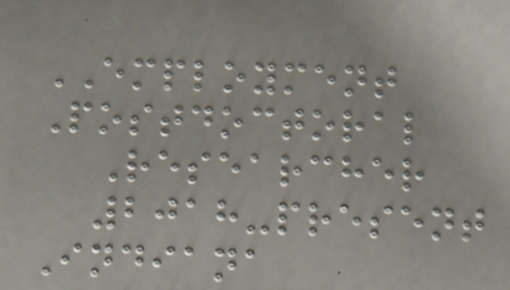EMPLOYMENT
Postdoctoral
Researcher
2018-present
Indiana
